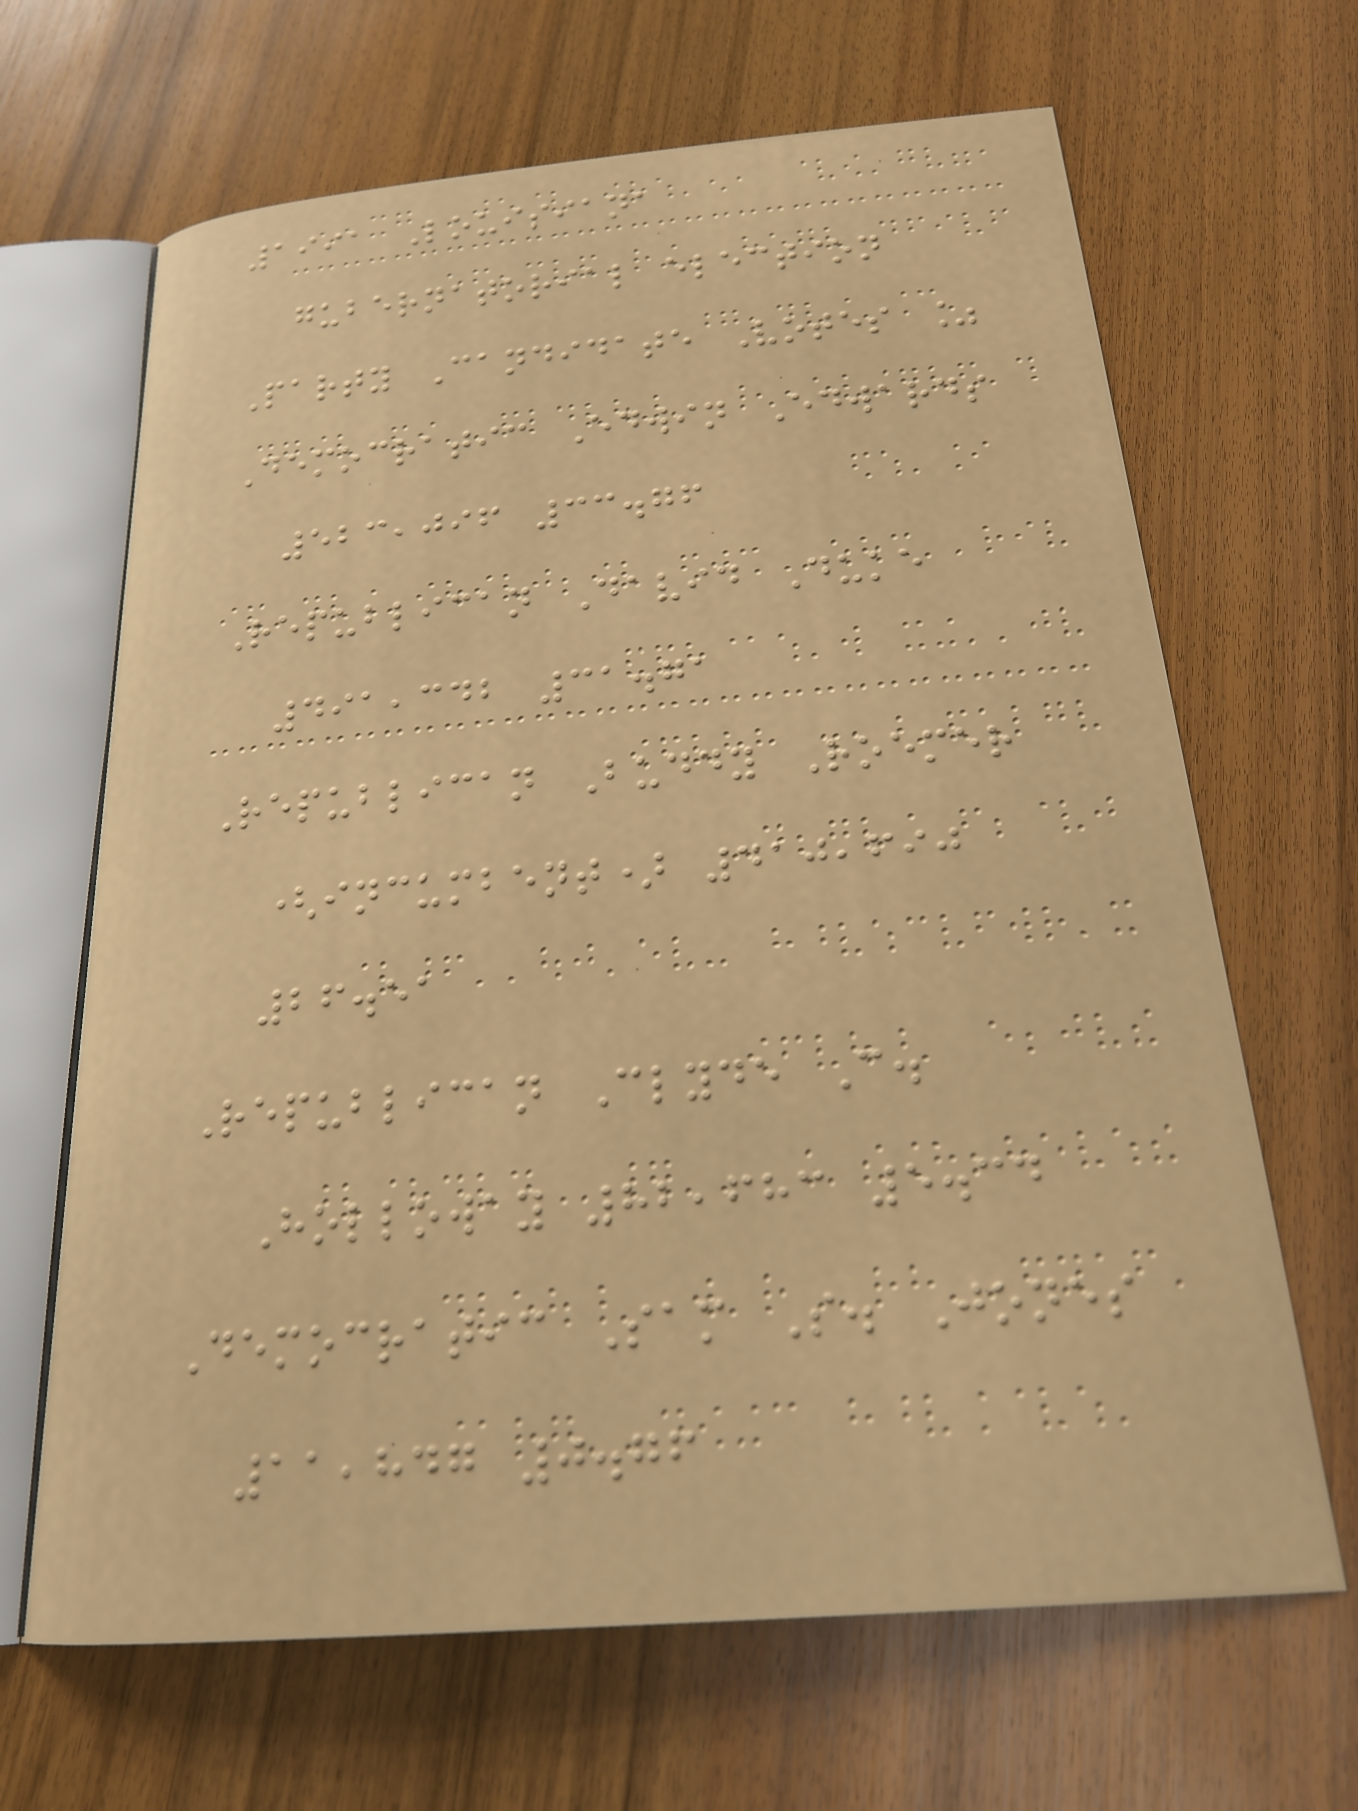1991 Louisiana
gubernatorial election
Party Candidate Votes %
Democratic Edwin Edwards
523,096 33.76
Republican David Duke
491,342 31.71
Republican Buddy Roemer
(incumbent) 410,690
26.51
Republican Clyde C.
Holloway 82,683 5.34
Democratic Sam S. Jones
11,847 0.76
